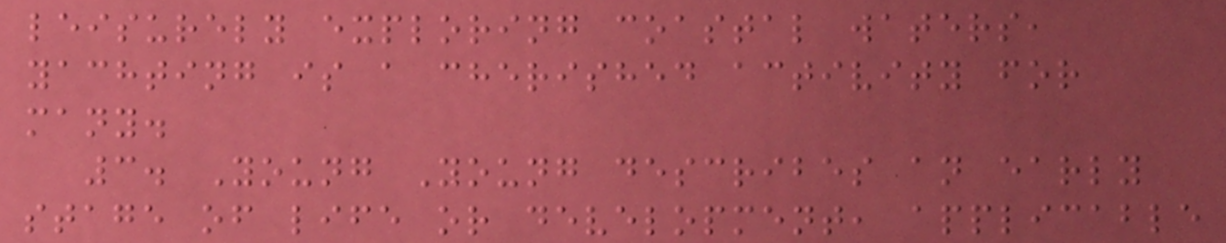leisurely exploring coastal waters,
yachting is a cherished activity for
many.
3. Young Young describes an early
stage of life or development, applicable
